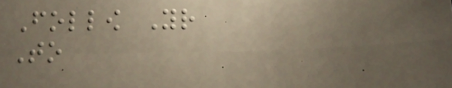Follow Your
To
